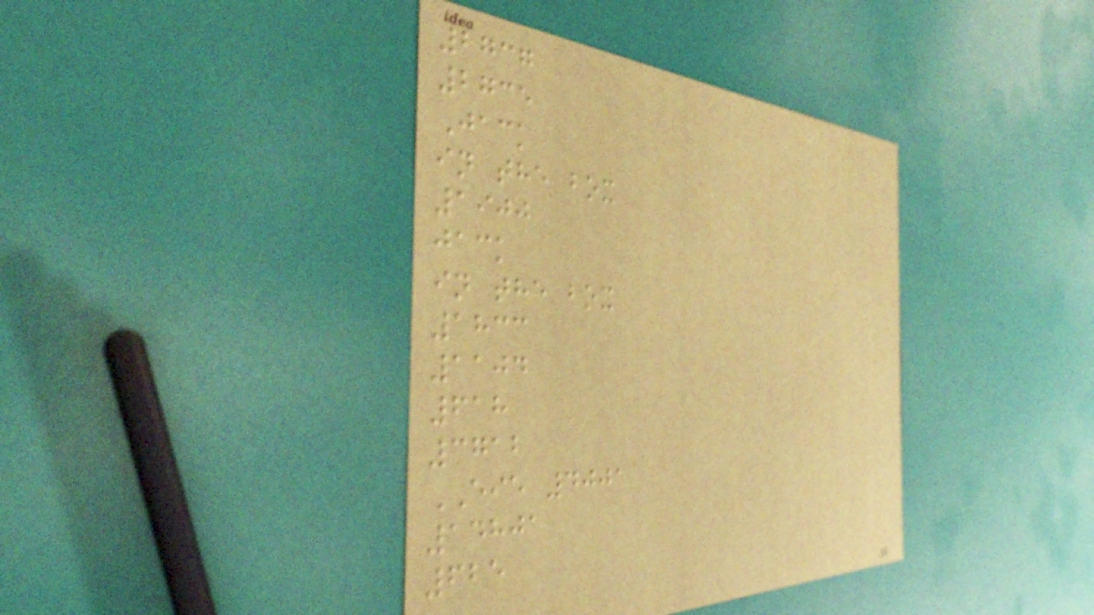2737
2735
Jack
in the box
1900
jack
in the box
1833
1104
618
3712
EIE 4001
14801
625
